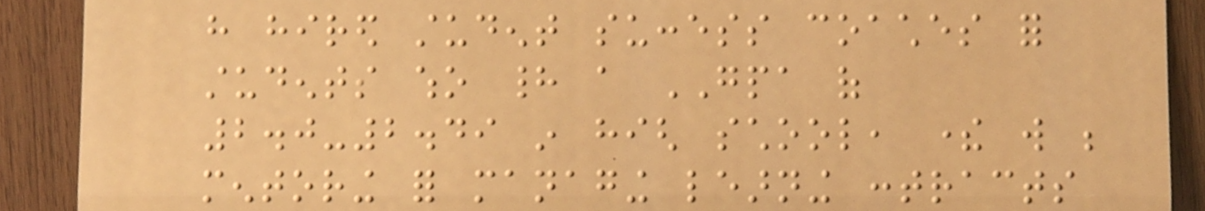have hired student success coaches for
students who had a GPA of
2.0-2.49 in high school, there will be
mentoring for managing learning contracts
